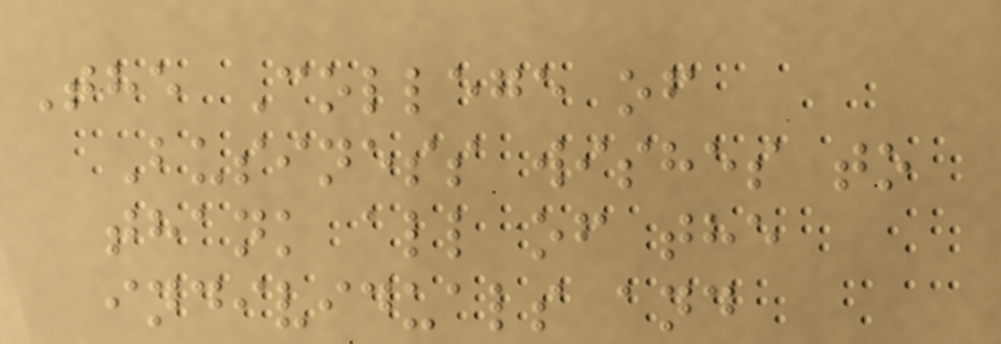The College of
Business wishes to
thank all of the
individuals and
